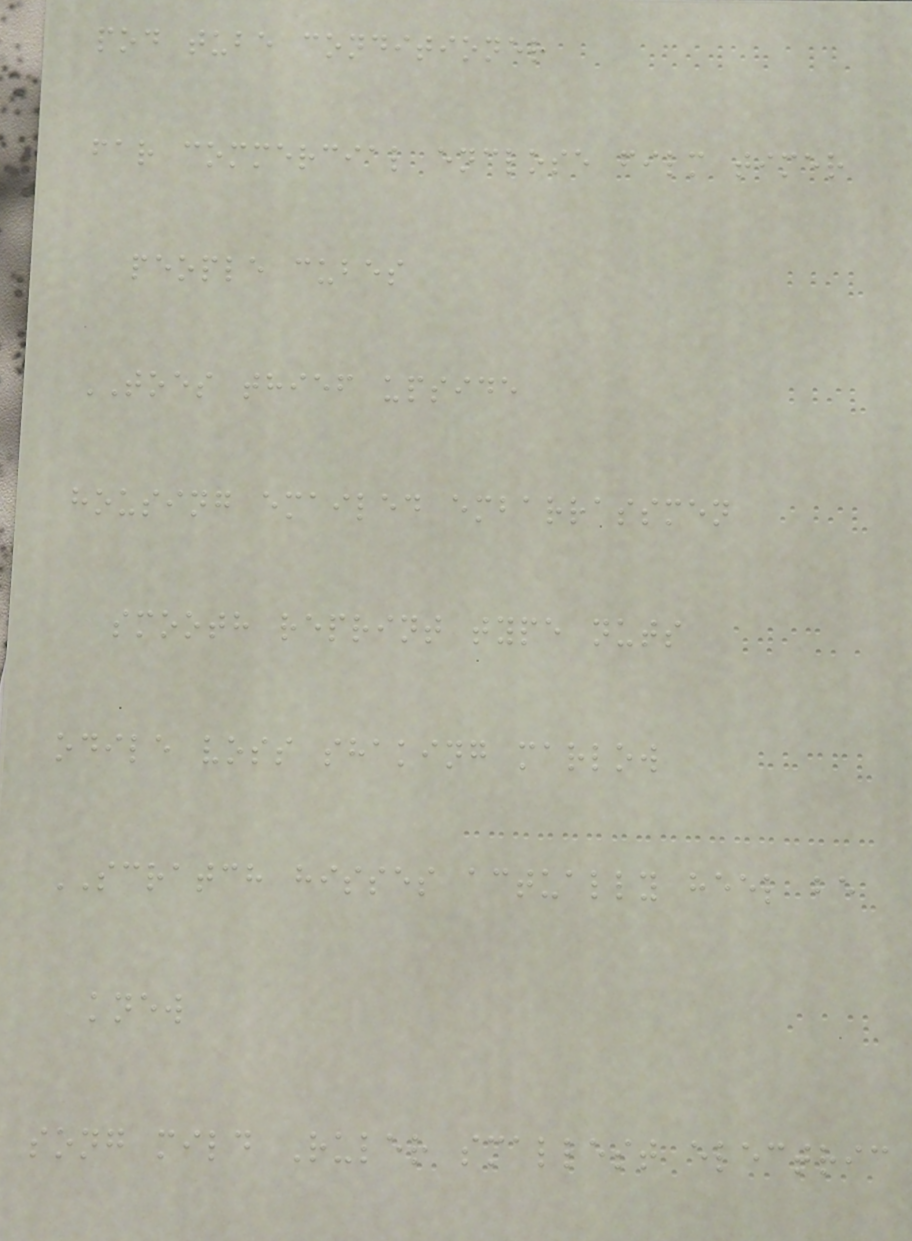pod tube conditioner
far commercial enclose film timer
people cubes
TOES thief upside
housing emailed embarrassmen
smooth reprint type nuts
odile voss shaking marlow
SCRATCH hisses actually heel be
knew
song mild Ruler smallest electric
